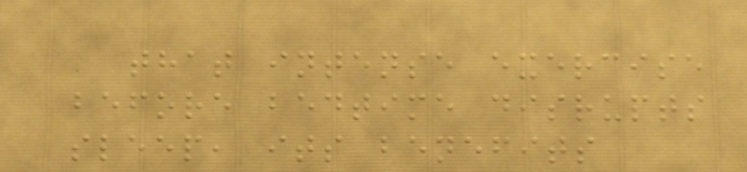that intense exercise
before bedtime disrupts
sleep, its benefits
